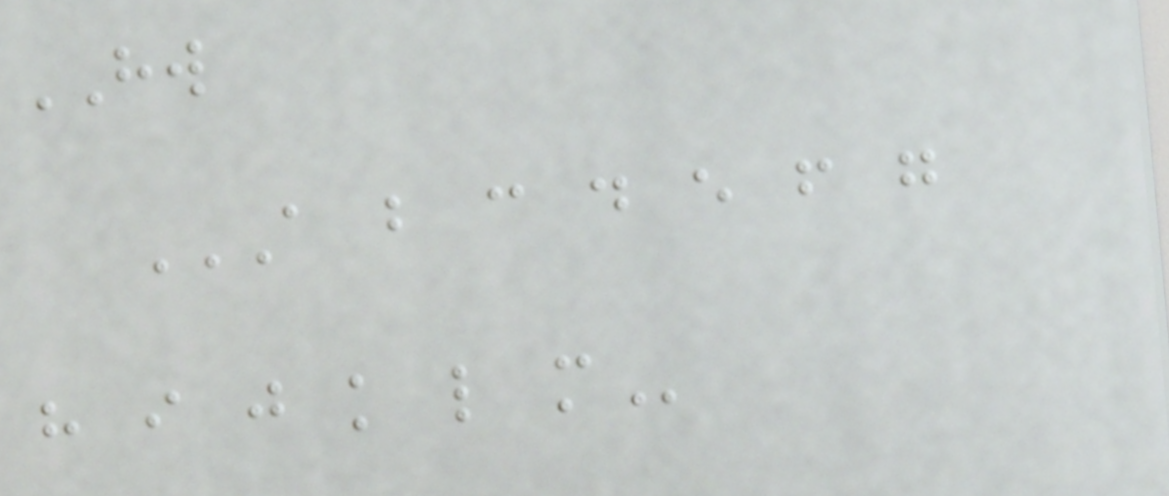HW
A B C D E F G
H I J K L M
